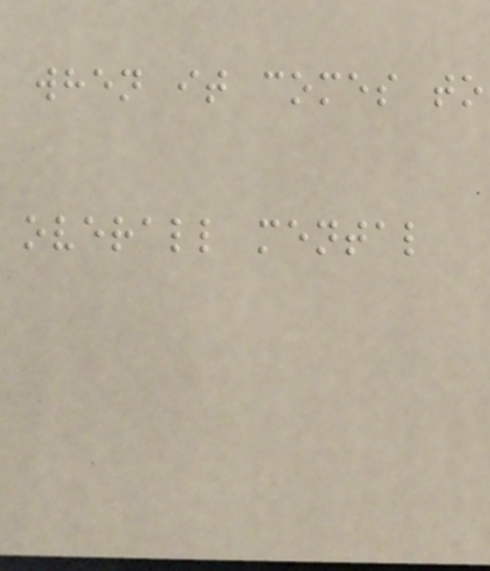when it comes to
overall mental
